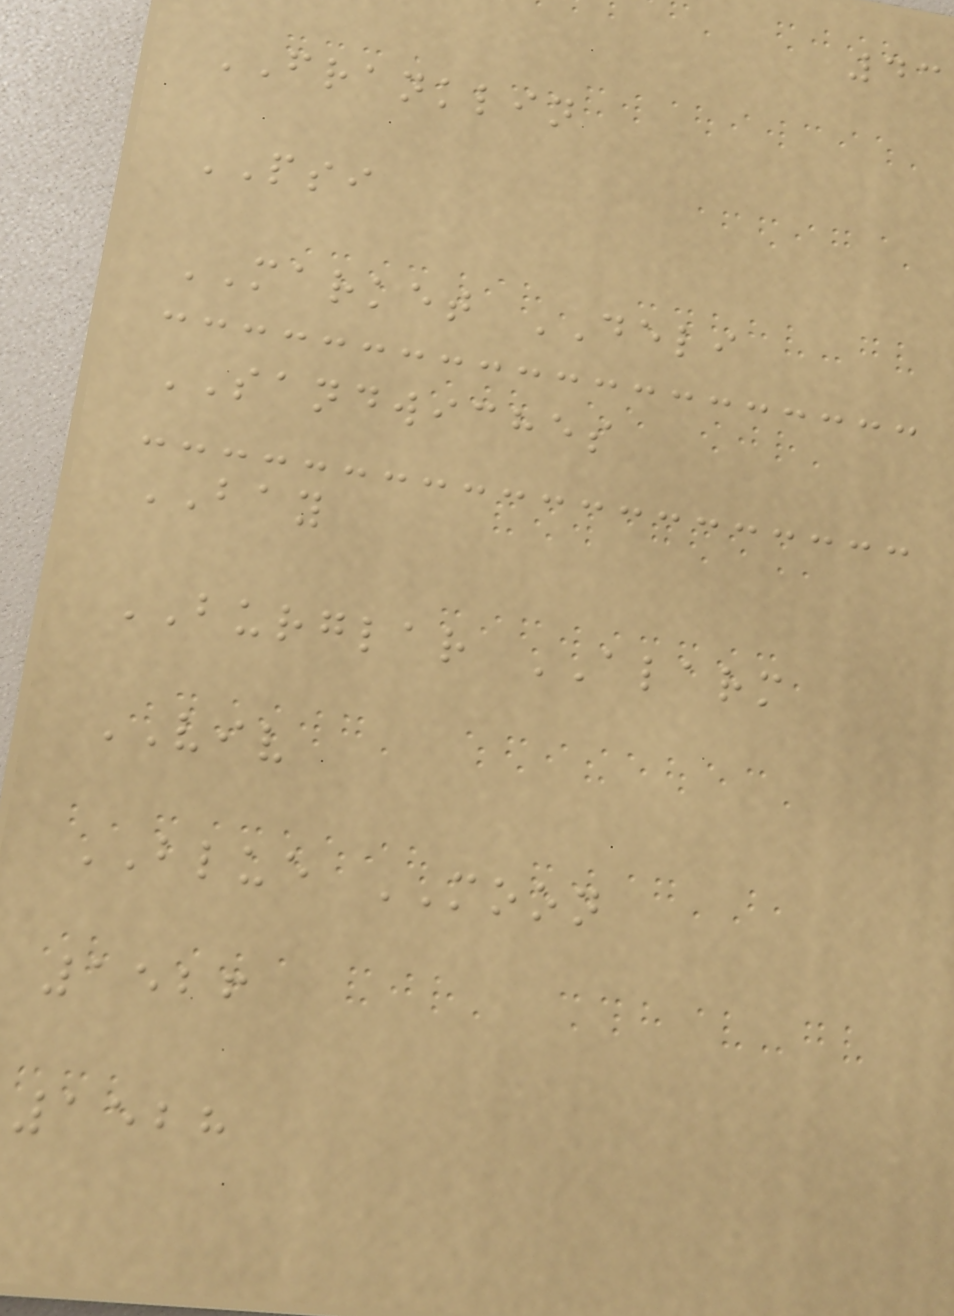43
FRANKLIN
PSI
MARKET DELI
SANDWICHES
BAY
BURGLAR ALARM
VIV
BLUE MOON
1526
1528
